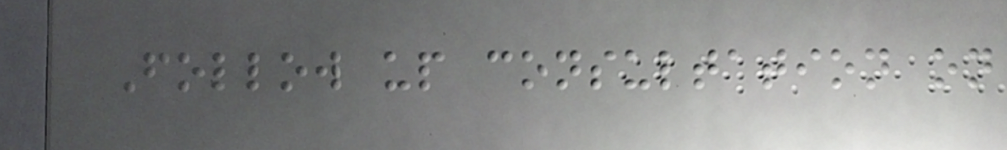Follow up consultation on
